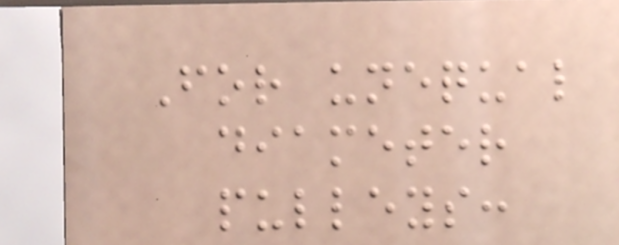For unequal
diameter
pulleys:
